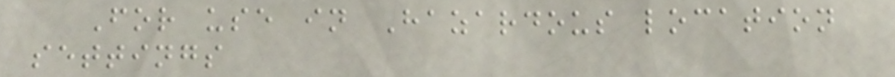For use in Hazardous location
settings
